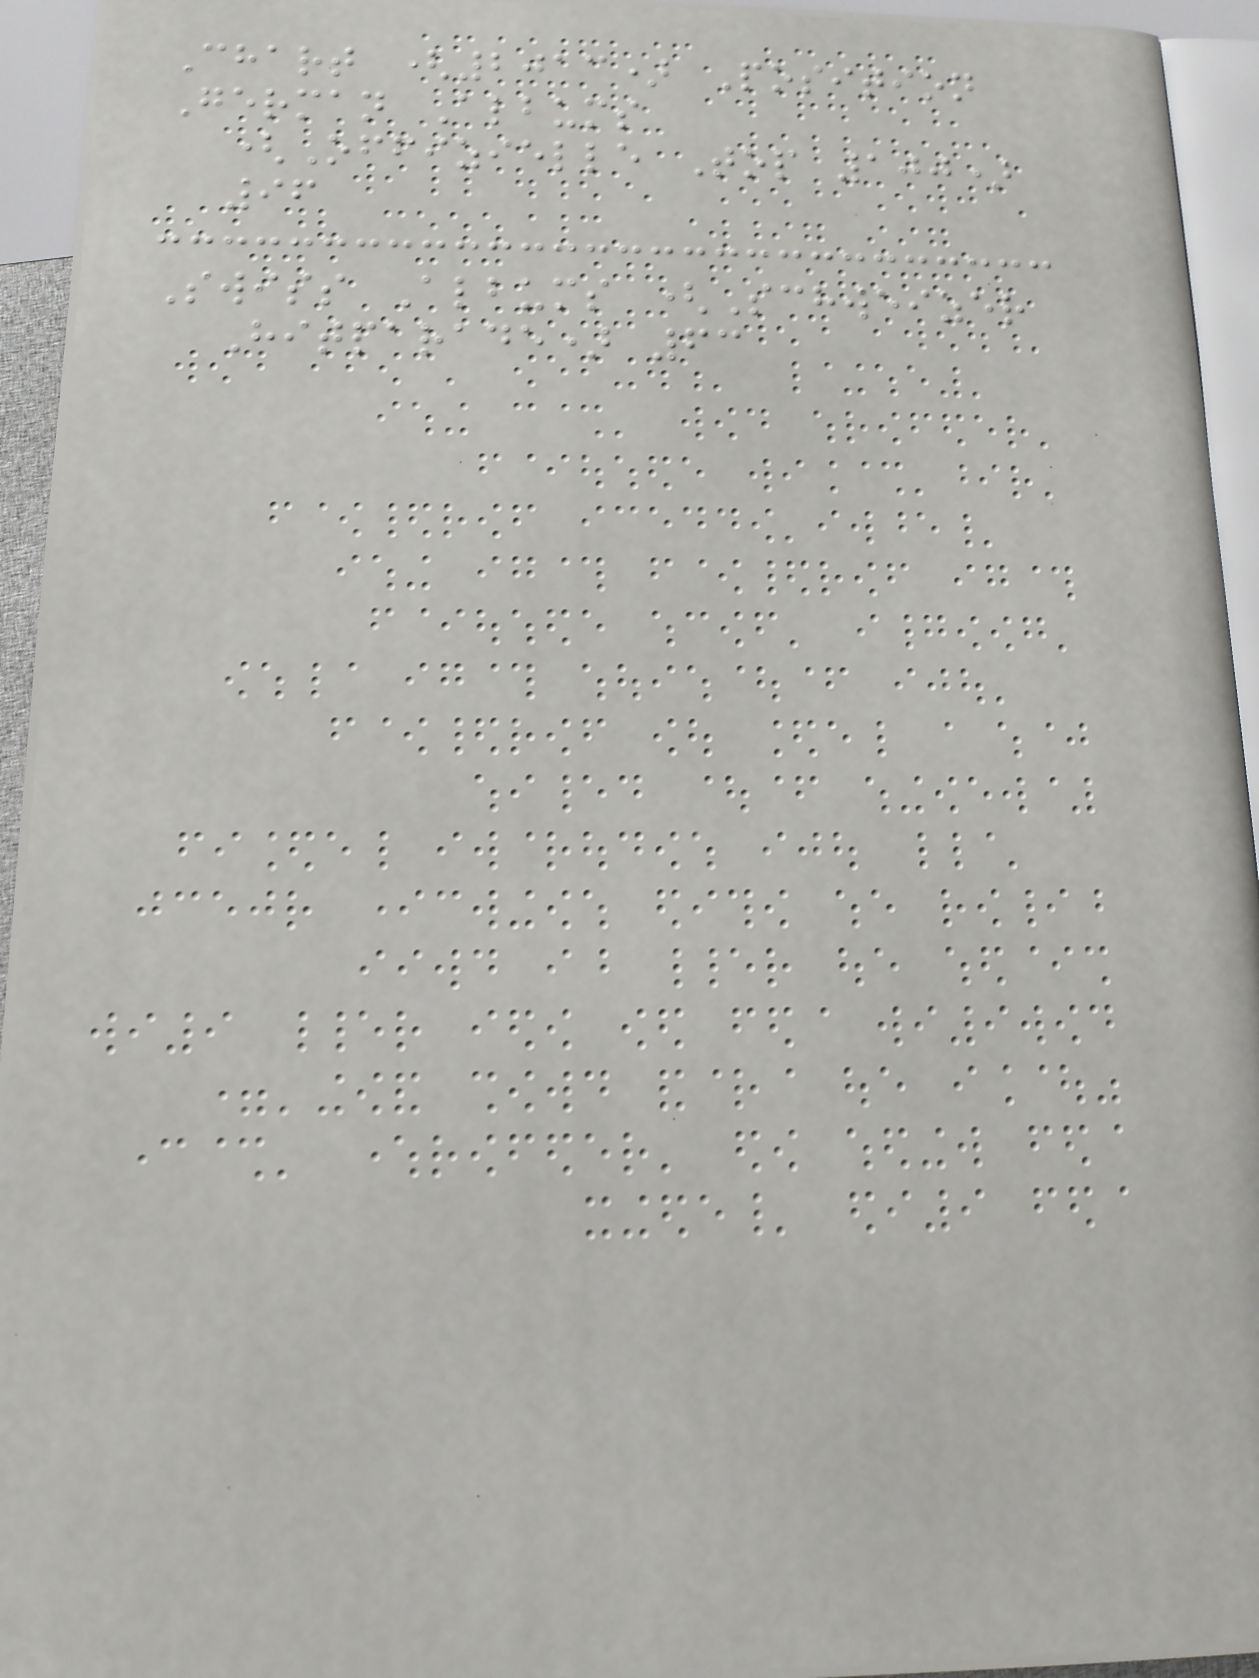Chart (2013) Position
German Albums
(Offizielle Top 100)
96
Swiss Albums (Schweizer
Hitparade) 63
